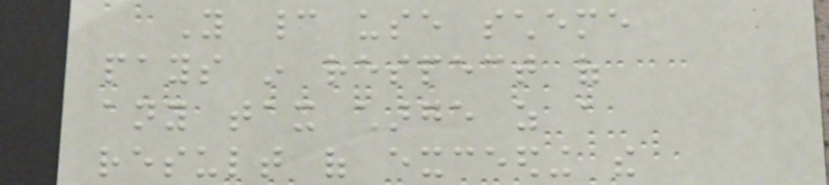You cannot use scheme
pays in respect of
any tax charge as a
result of exceeding the
